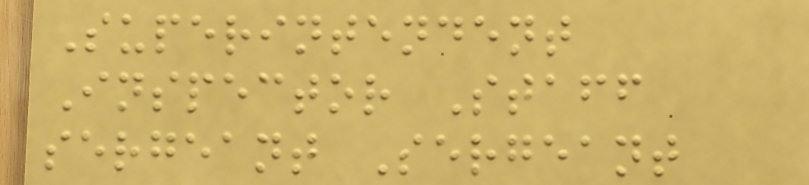Superintendent
Inspector Staff
sergeant Sergeant
